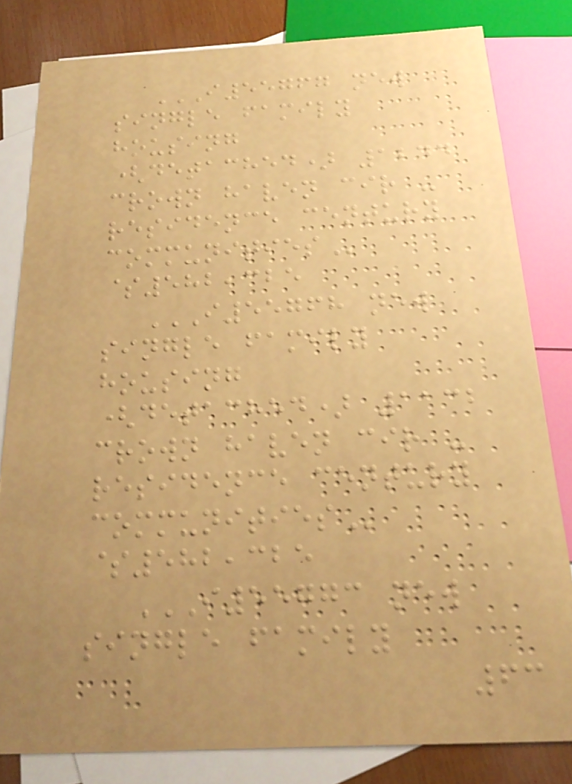I55767 NEW
SINGLE FAMILY
HOUSING
(DETACHED) 1244
CROWN HAVEN CIR -
RESIDENCE CENTURY
COMMUNITIES
$582,325
I55768 NEW
SINGLE FAMILY
HOUSING
(DETACHED) 1132
CROWN HAVEN CIR -
RESIDENCE CENTURY
COMMUNITIES
$582,325
I55773 NEW
SINGLE FAMILY
63
